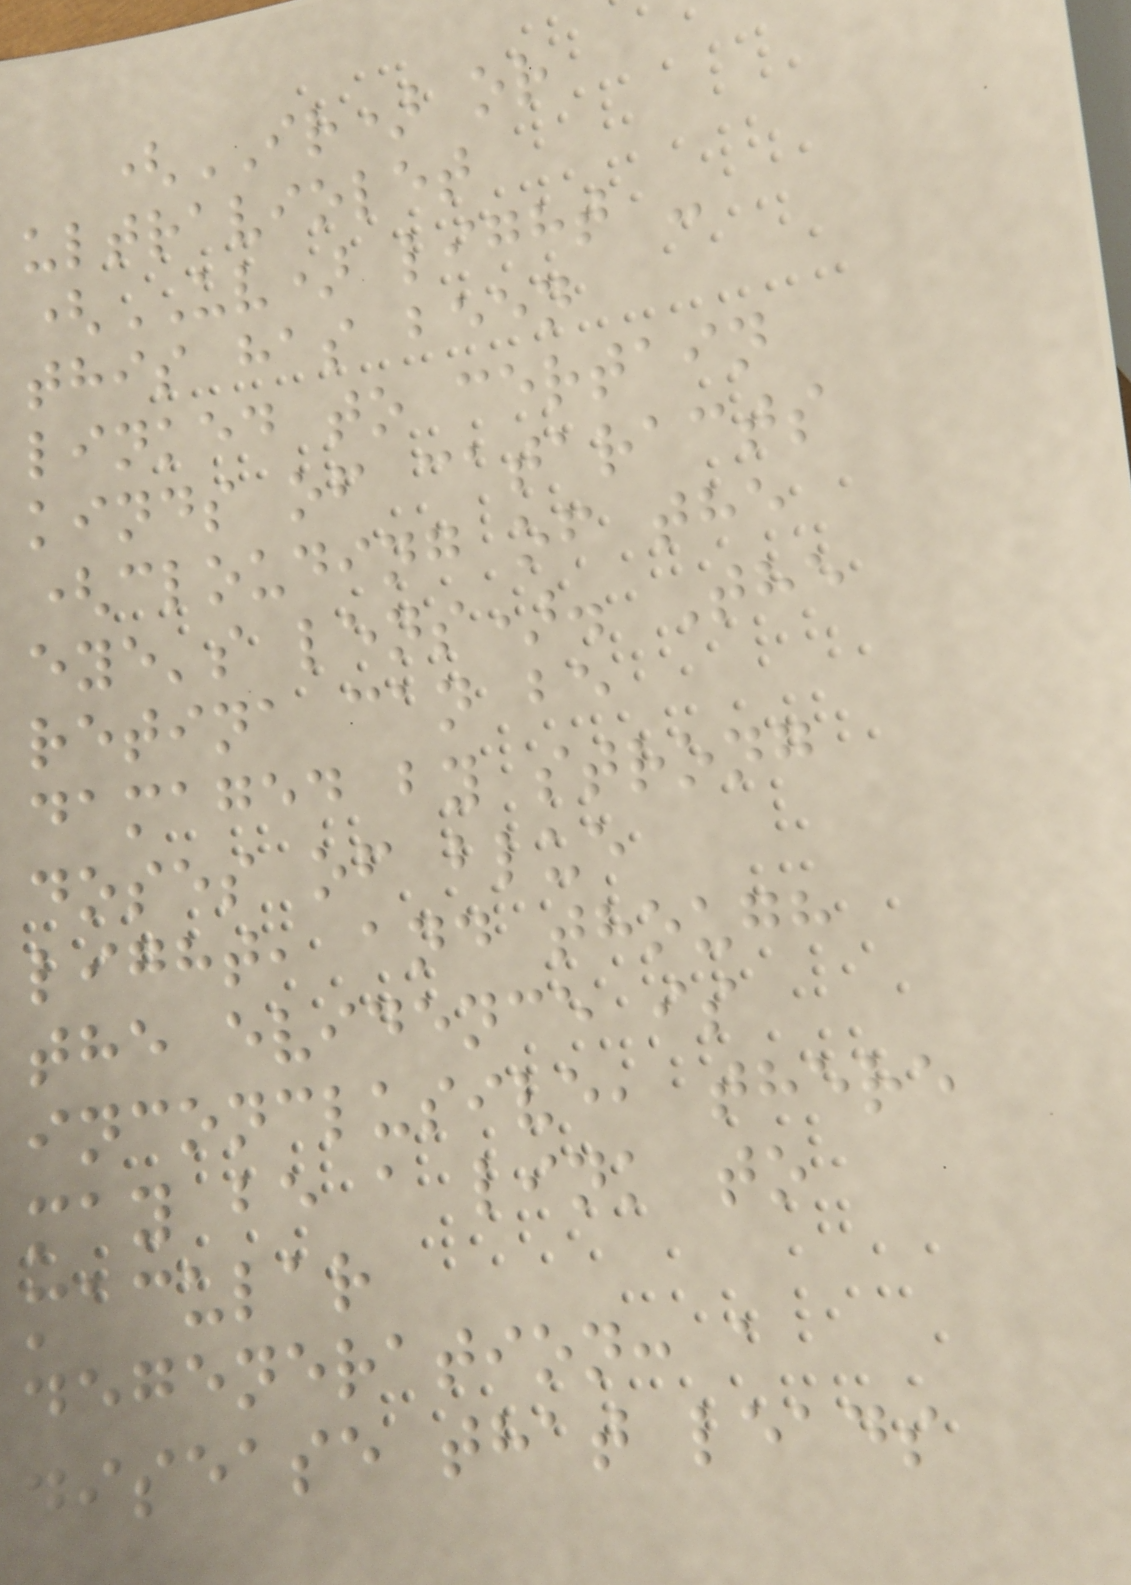(IR) or
ultraviolet
(UV) light -
this has been
linked to certain
kinds of cataracts
(clouding of the
eye's lens). The
retina can be
damaged by strong
doses of blue
light, and though
the evidence is
inconclusive, there
may be a link to
macular
degeneration: a
disease that leads
